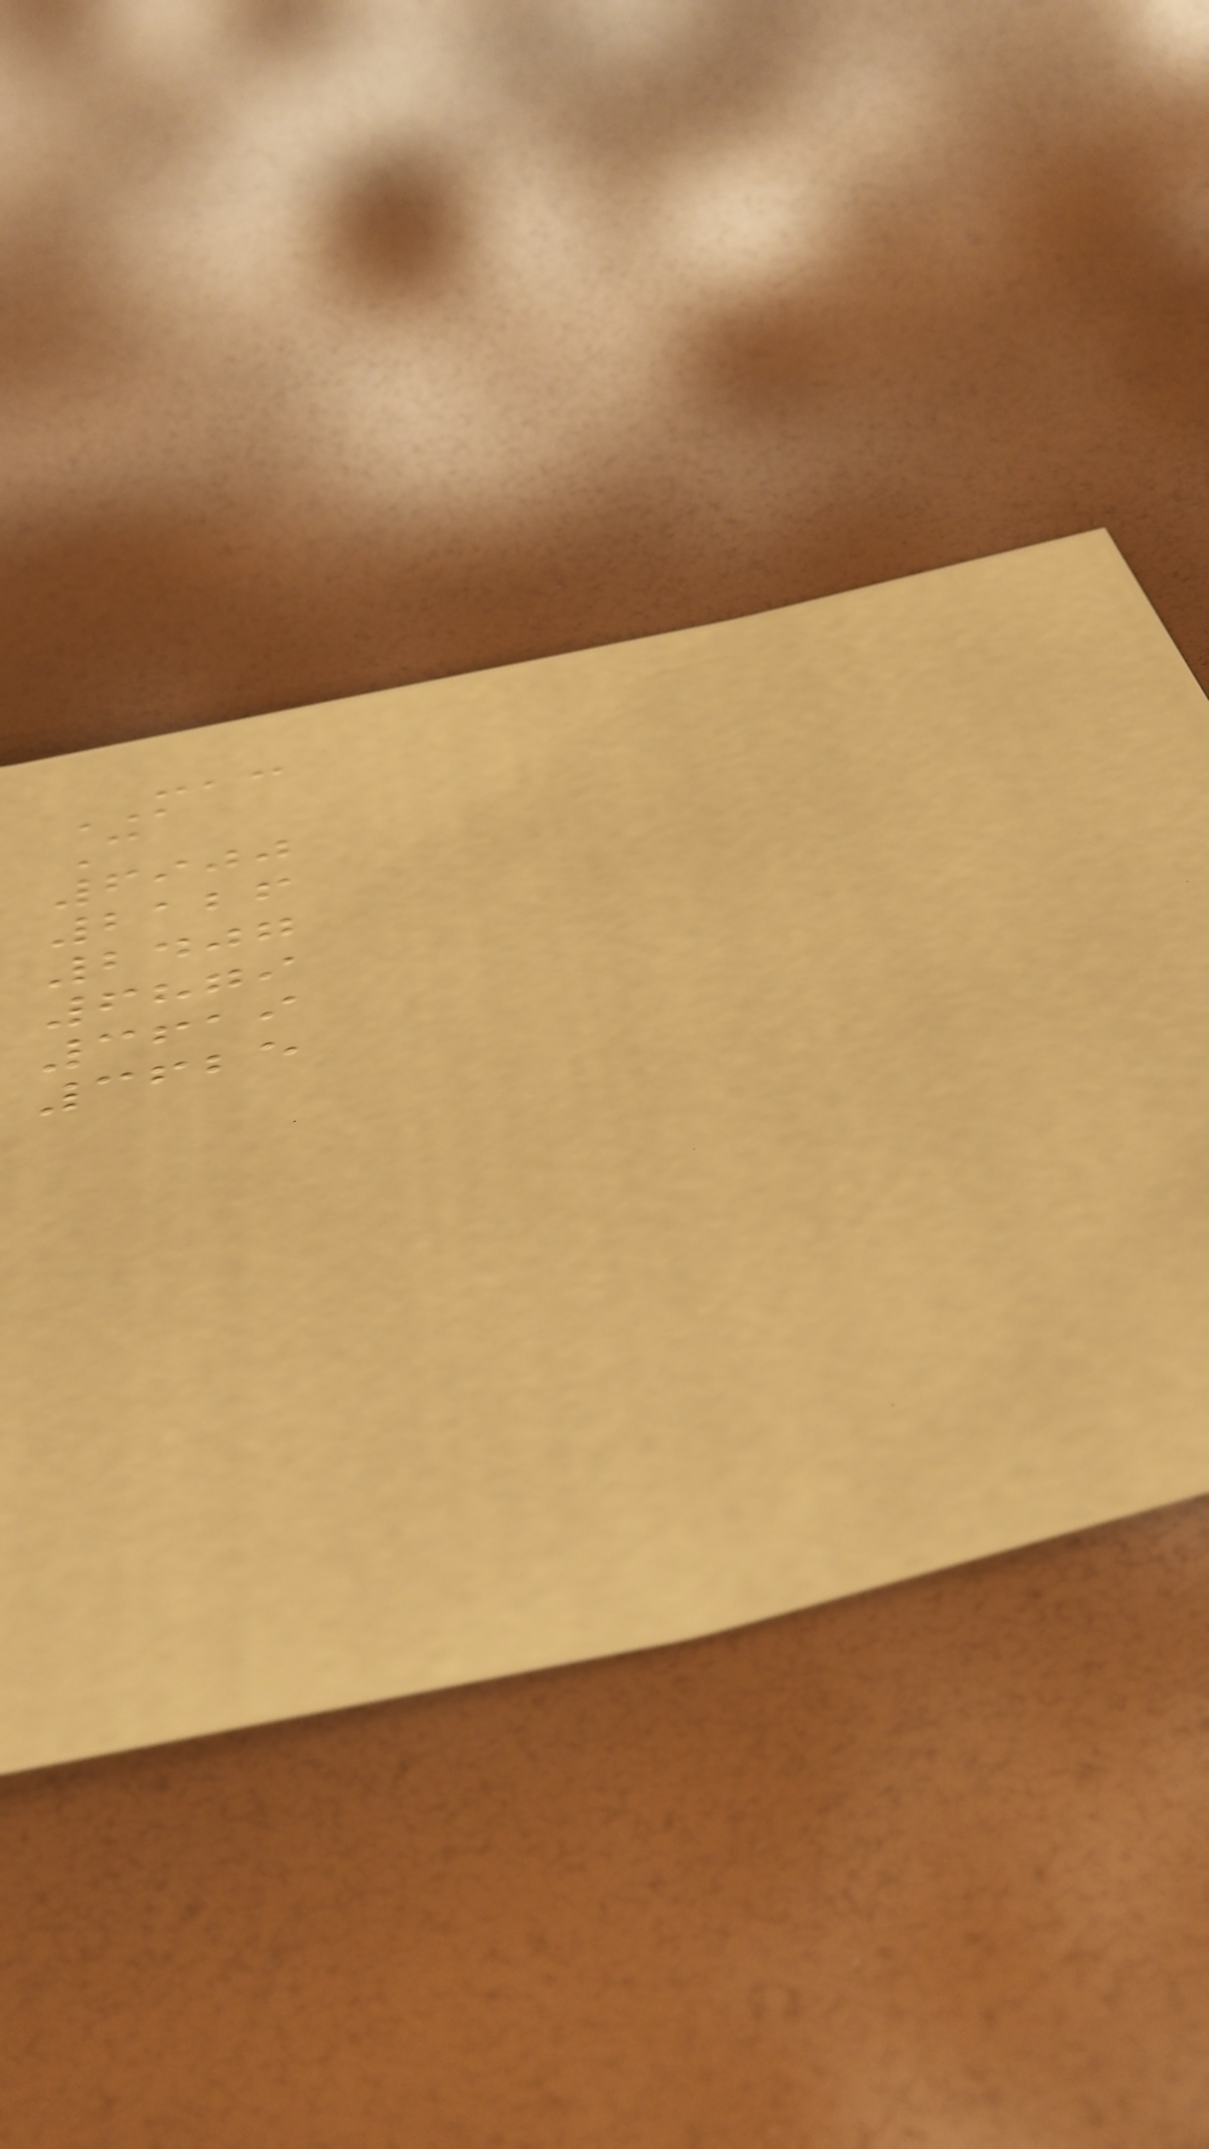MAC
C
6900
2126
2407
6879
3619
3625
